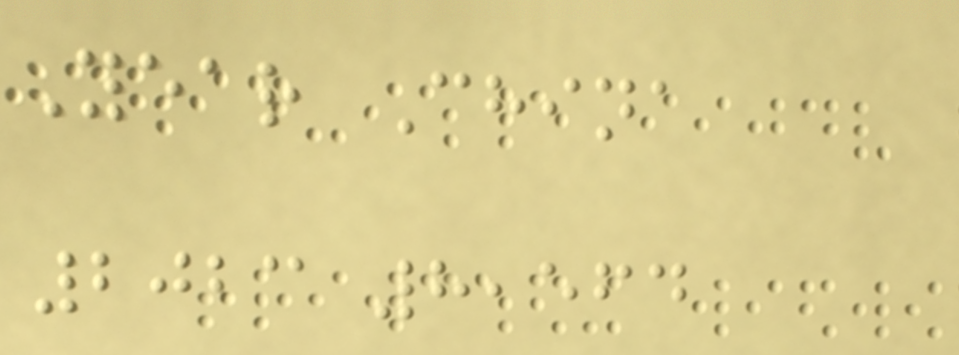Year China
2023 8,564
